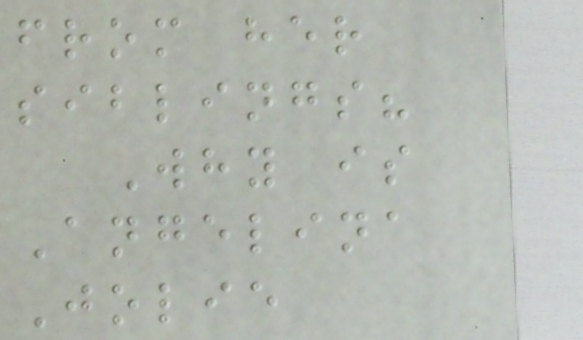from her
siblings?
Why is
Angelina
Jolie
